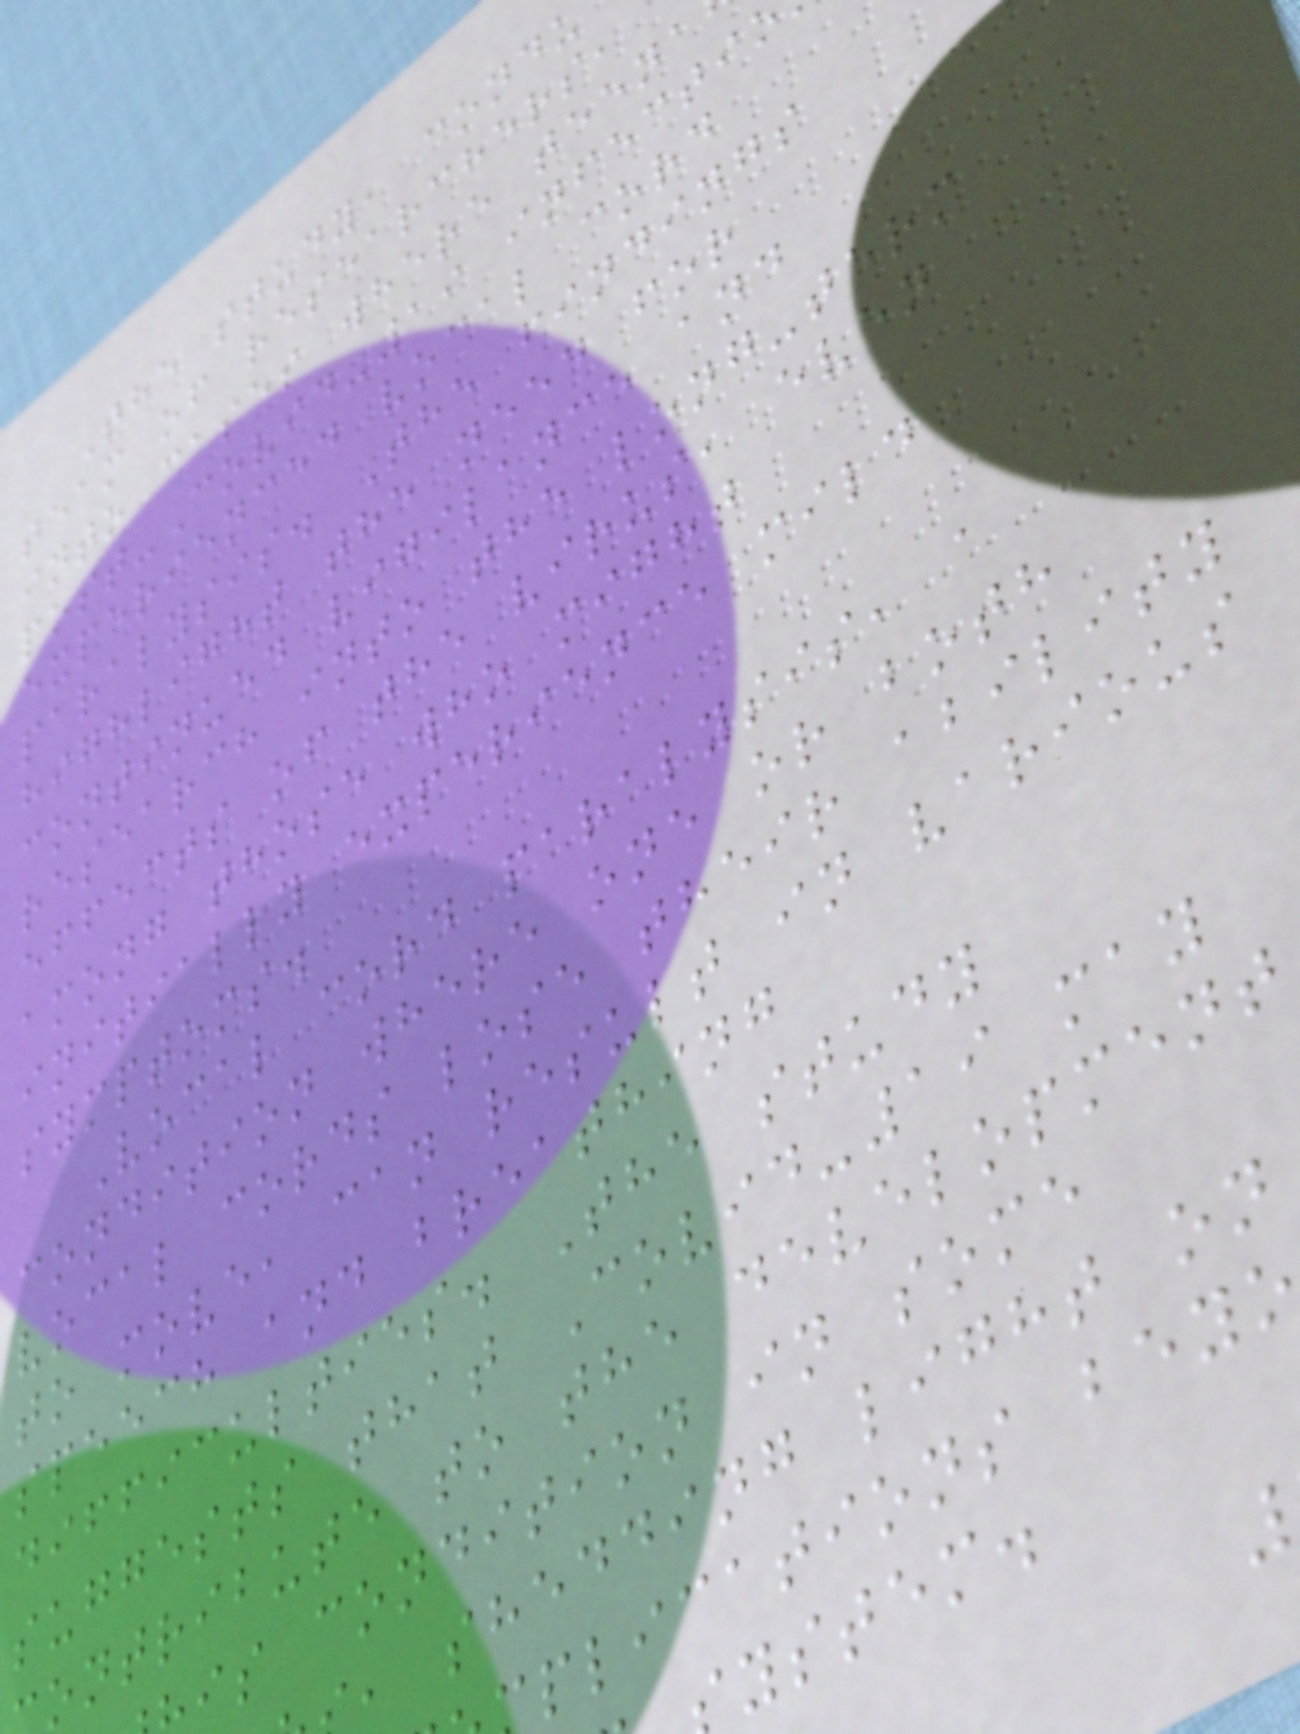The study, condu
team of researchers,
into cases where teena
post-Covid-19 infecti
experienced vocal cord
paralysis. The findings
highlight the need for
continued vigilance and
research into the long-term
effects of the virus, even
among those who might
initially experience mild
symptoms.
Vocal cord paralysis, a
condition where one or both
vocal cords lose their ability
to move, can result in various
speech and breathing
difficulties. The study
suggests that Covid-19 may
ontribute to the development
is condition in some
, shedding light on
plications beyo
ystem.
